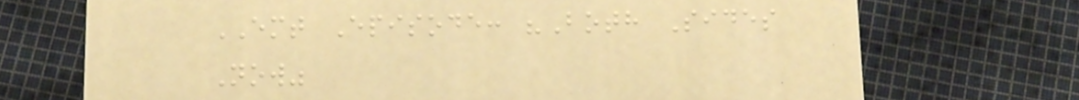EMT Episode: "Both Sides
Now"
